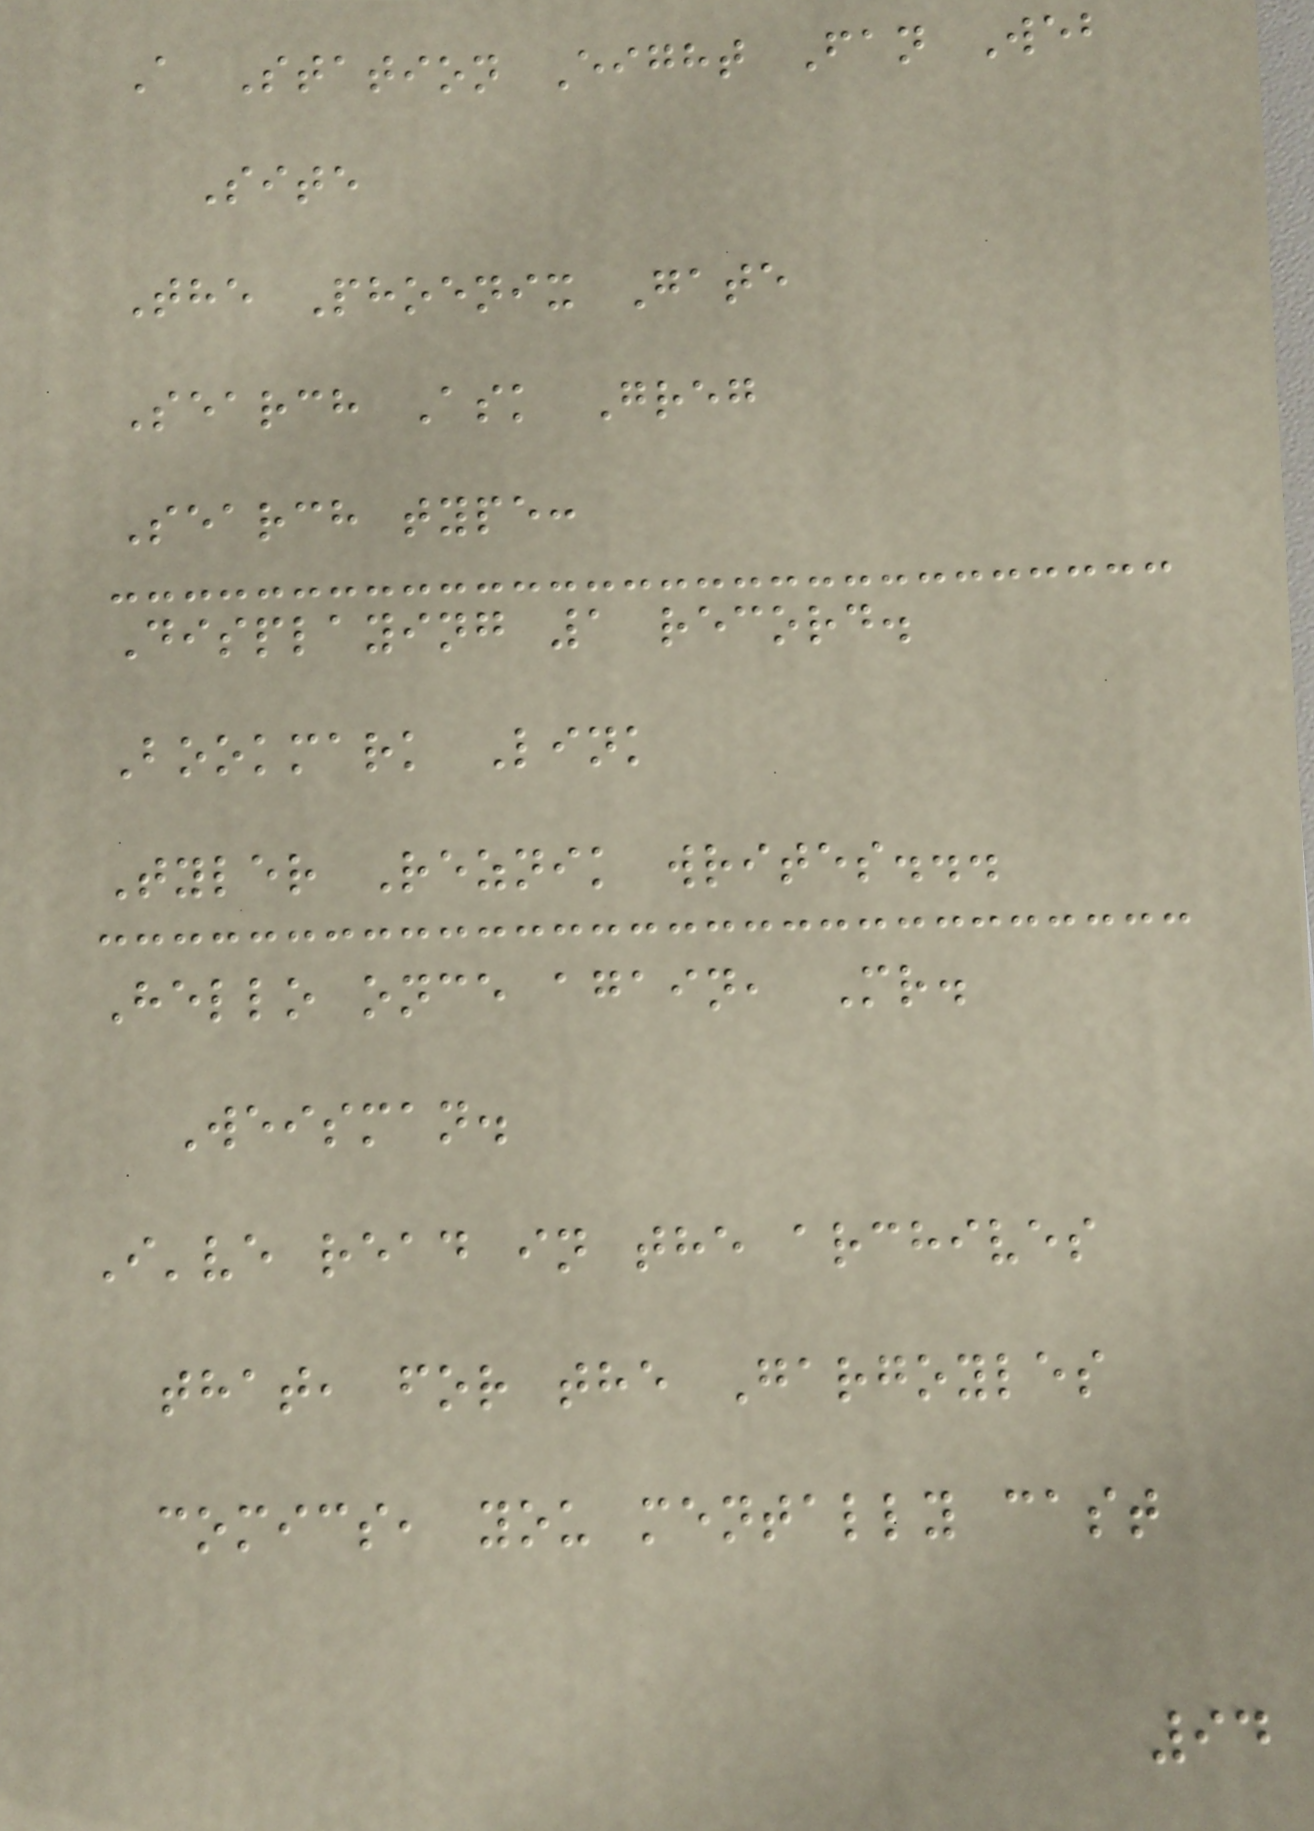A Station Eight Fan Web
Site
The Phoenix Gate
Search Ask Greg
Search type:
Displaying 1 record.
Bookmark Link
Tyler Reznik writes...
Hello once again, Mr.
Weisman.
I've read in the archives
that, for the Gargoyles
comics, you mentally cast
94
